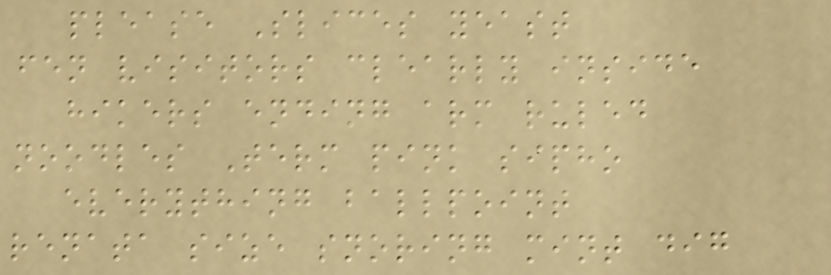please Slices yeast
fen visitors clearly inside
hikers ending arm ruled
noodles Term pink sipho
everything ballpoint
renata size snoring mint dig
